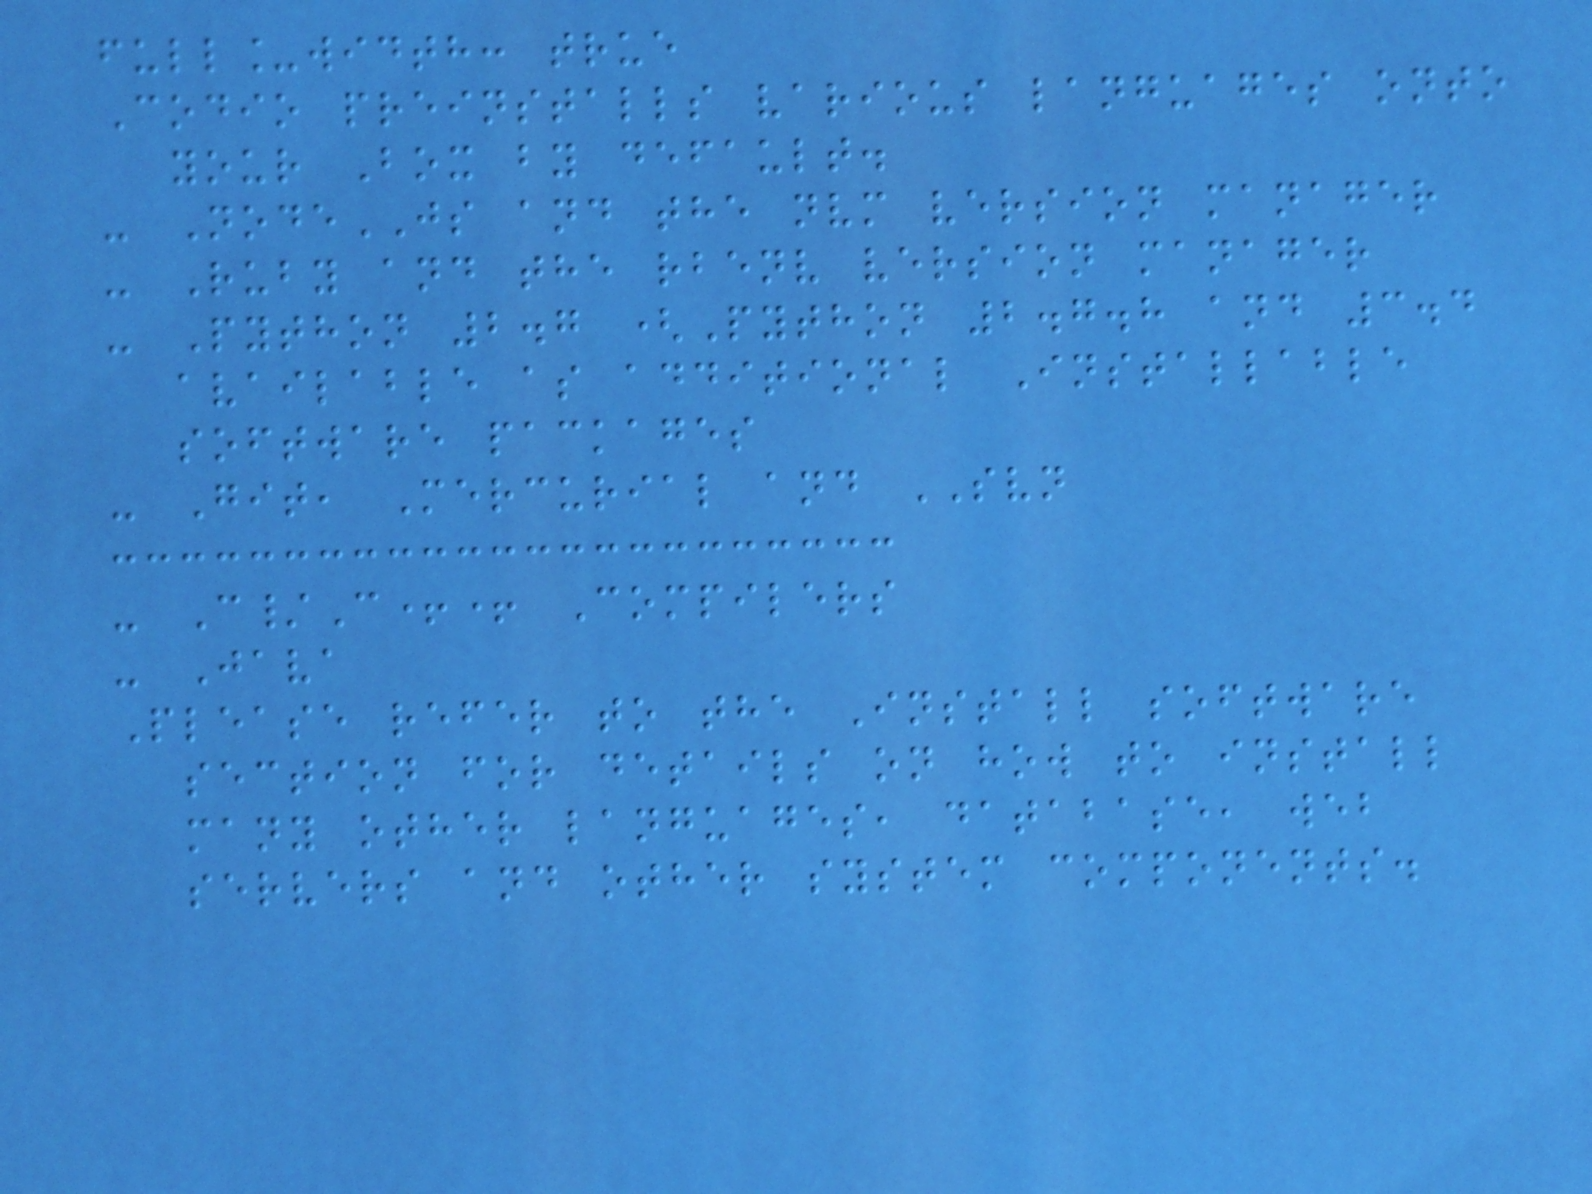full_width: true
Codio preinstalls various languages onto
your Box by default.
- NodeJS and the nvm version manager
- Ruby and the rbenv version manager
- Python 2.7 (Python 2.7.8 and 3.4
available as additional Installable
software packages
- Git, Mercurial and SVN
- C/C++ Compilers
- Java
Please refer to the Install software
section for details on how to install
many other languages, database, web
servers and other system components.
